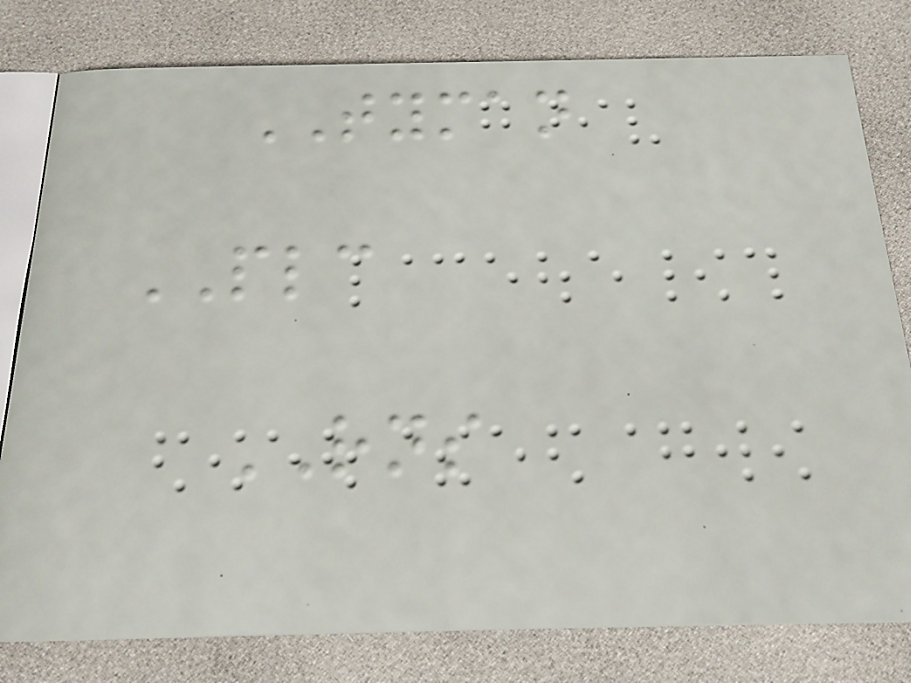TYMAN
PLC
RNS
